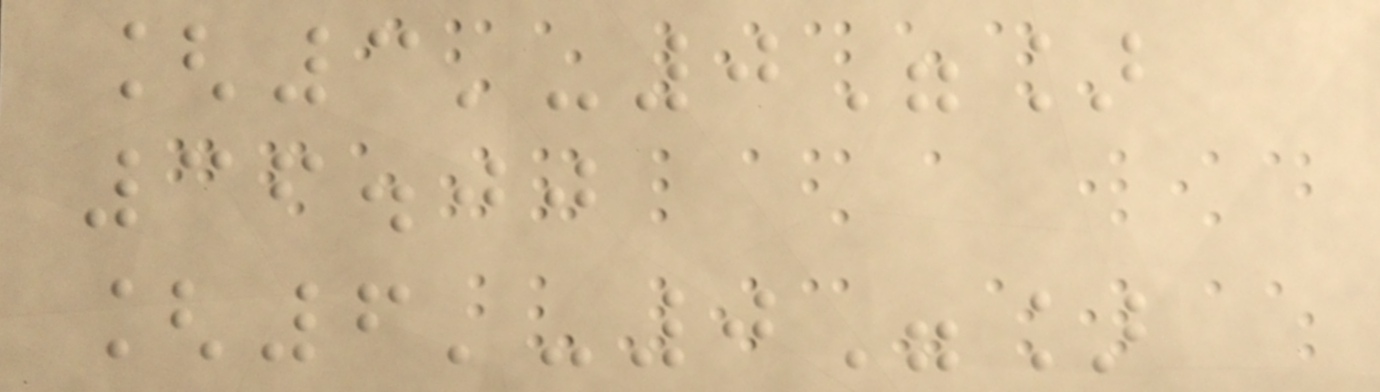[3'-0"]
36.00
[6'-0"]
